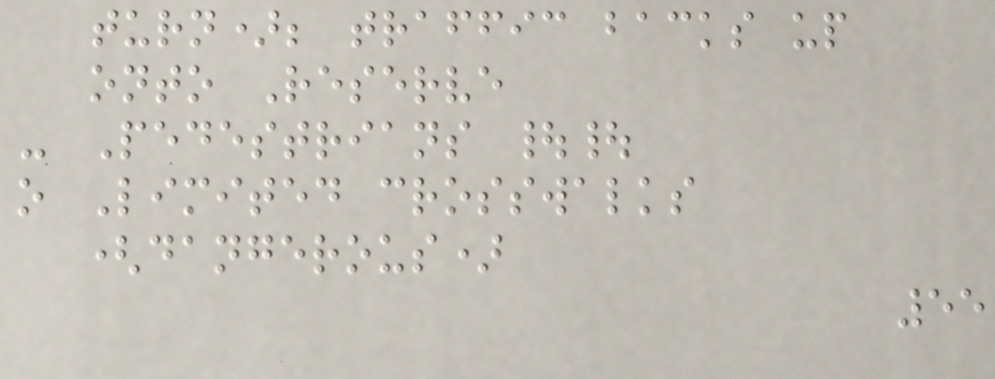turn); traffic backs up
onto Reserve
- Pedestrians ||
o Limited crosswalks
(dangerous)
55
